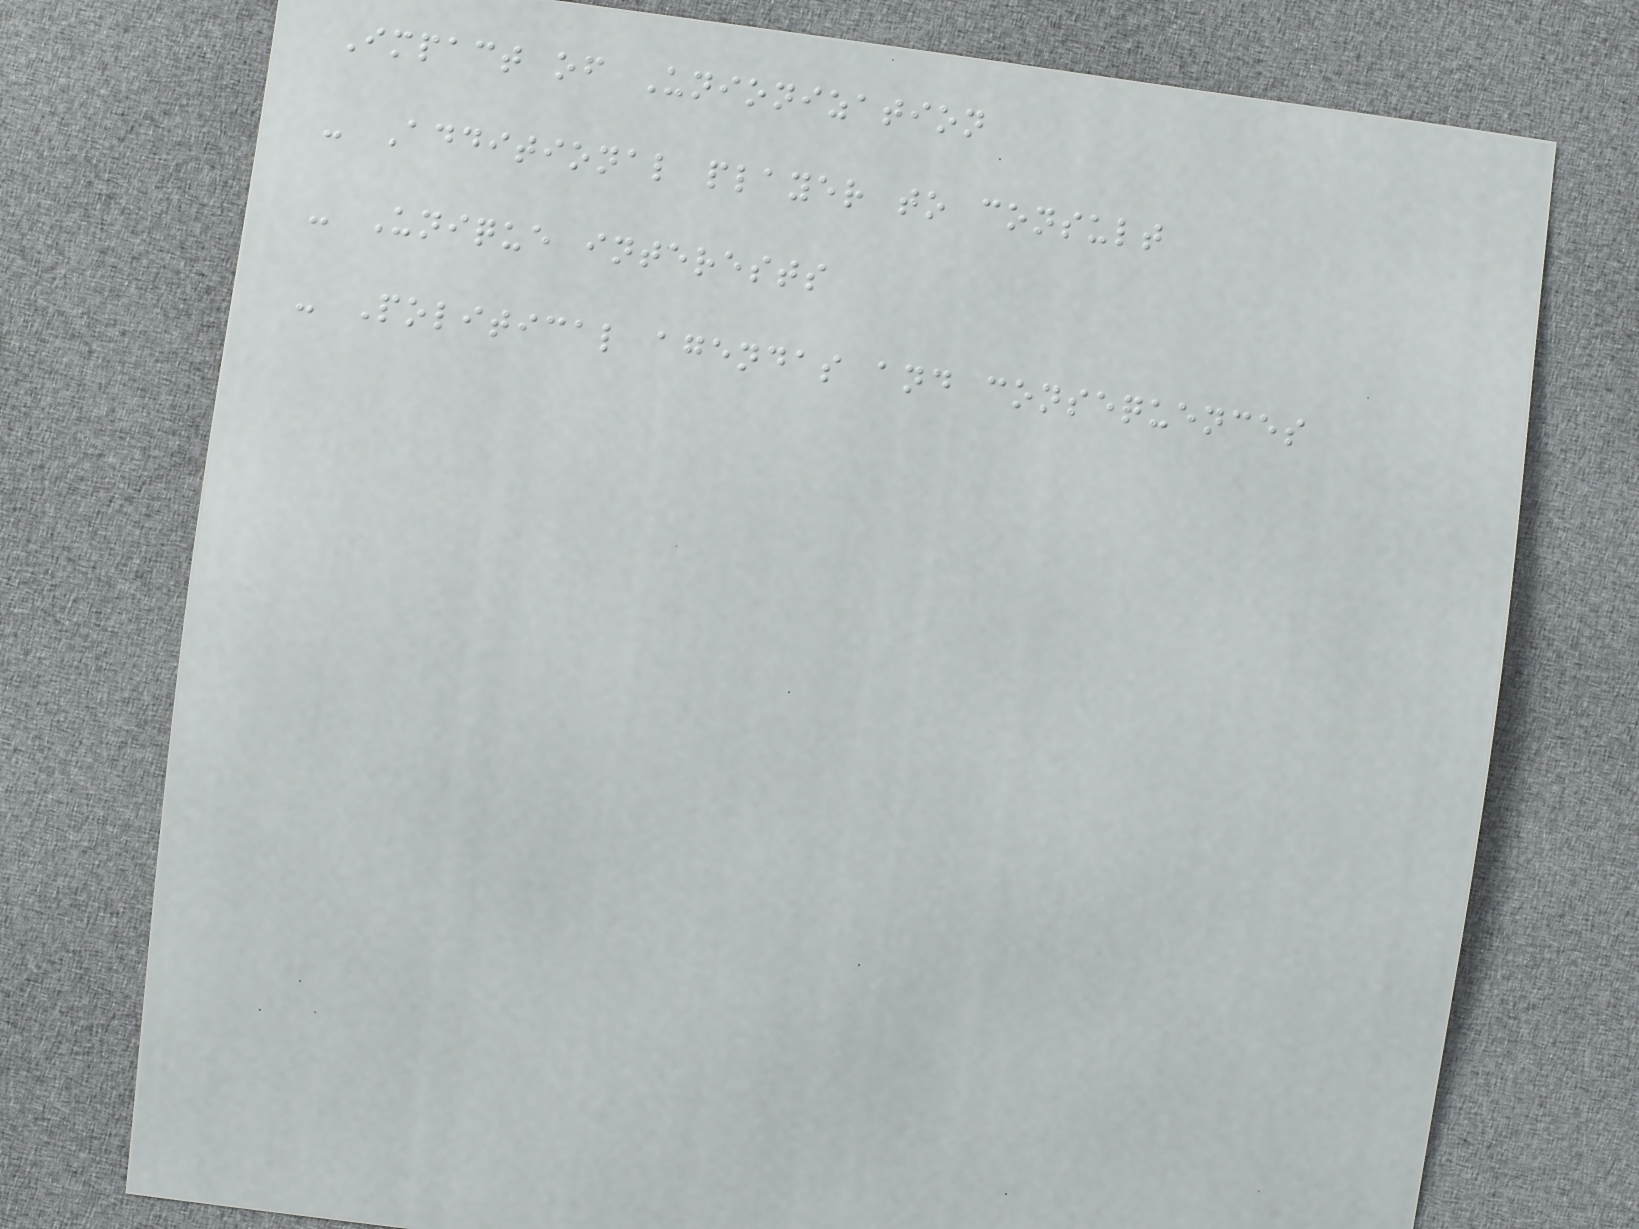Impact of Unionization
- Additional player to consult
- Unique interests
- Political agendas and consequences
